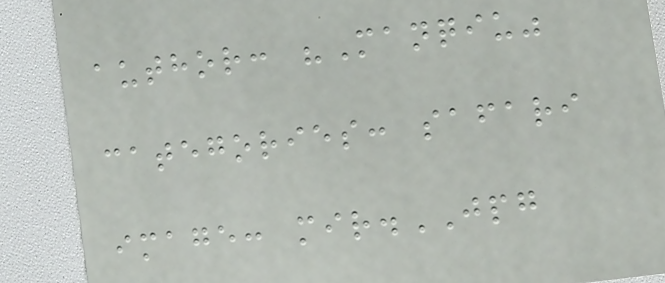author: "Manqiu"
categories: safari
image: mir.JPG
